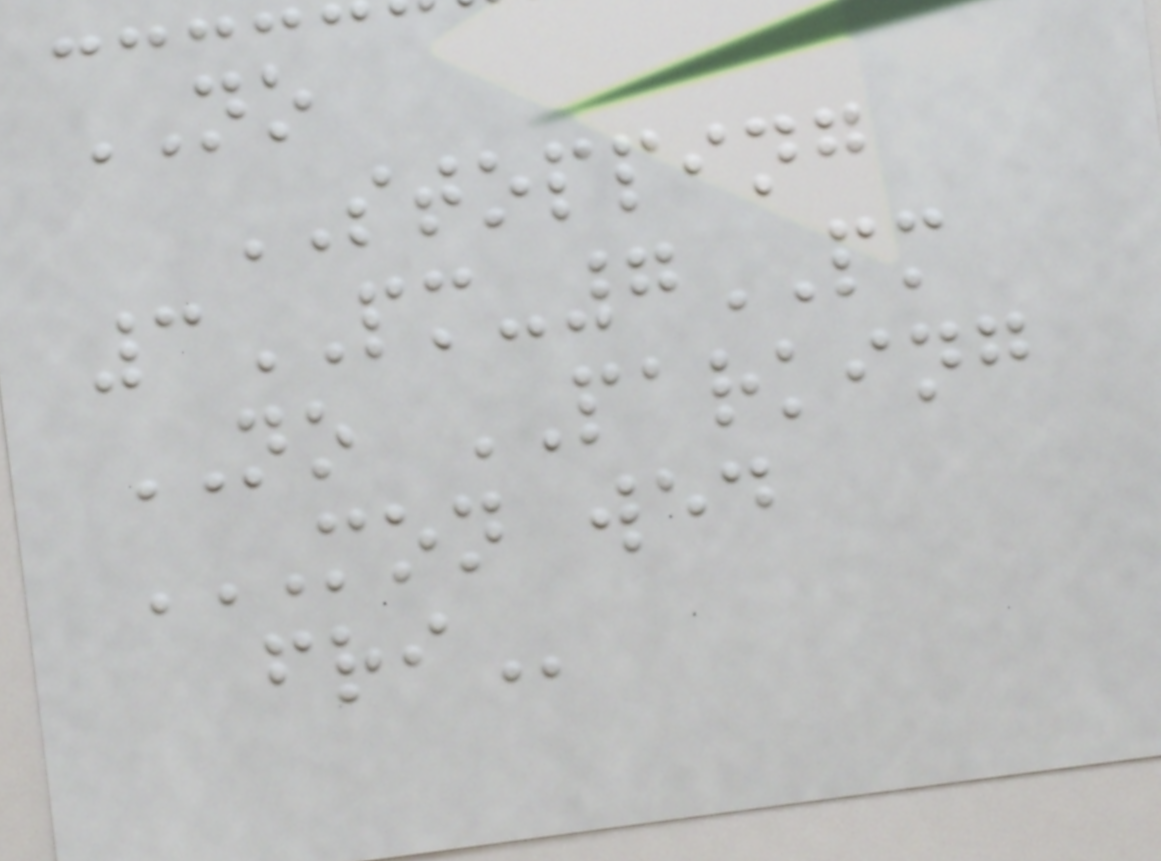NO
STOPPING
3PM-7PM
NO PARKING
MON WED
FRI
